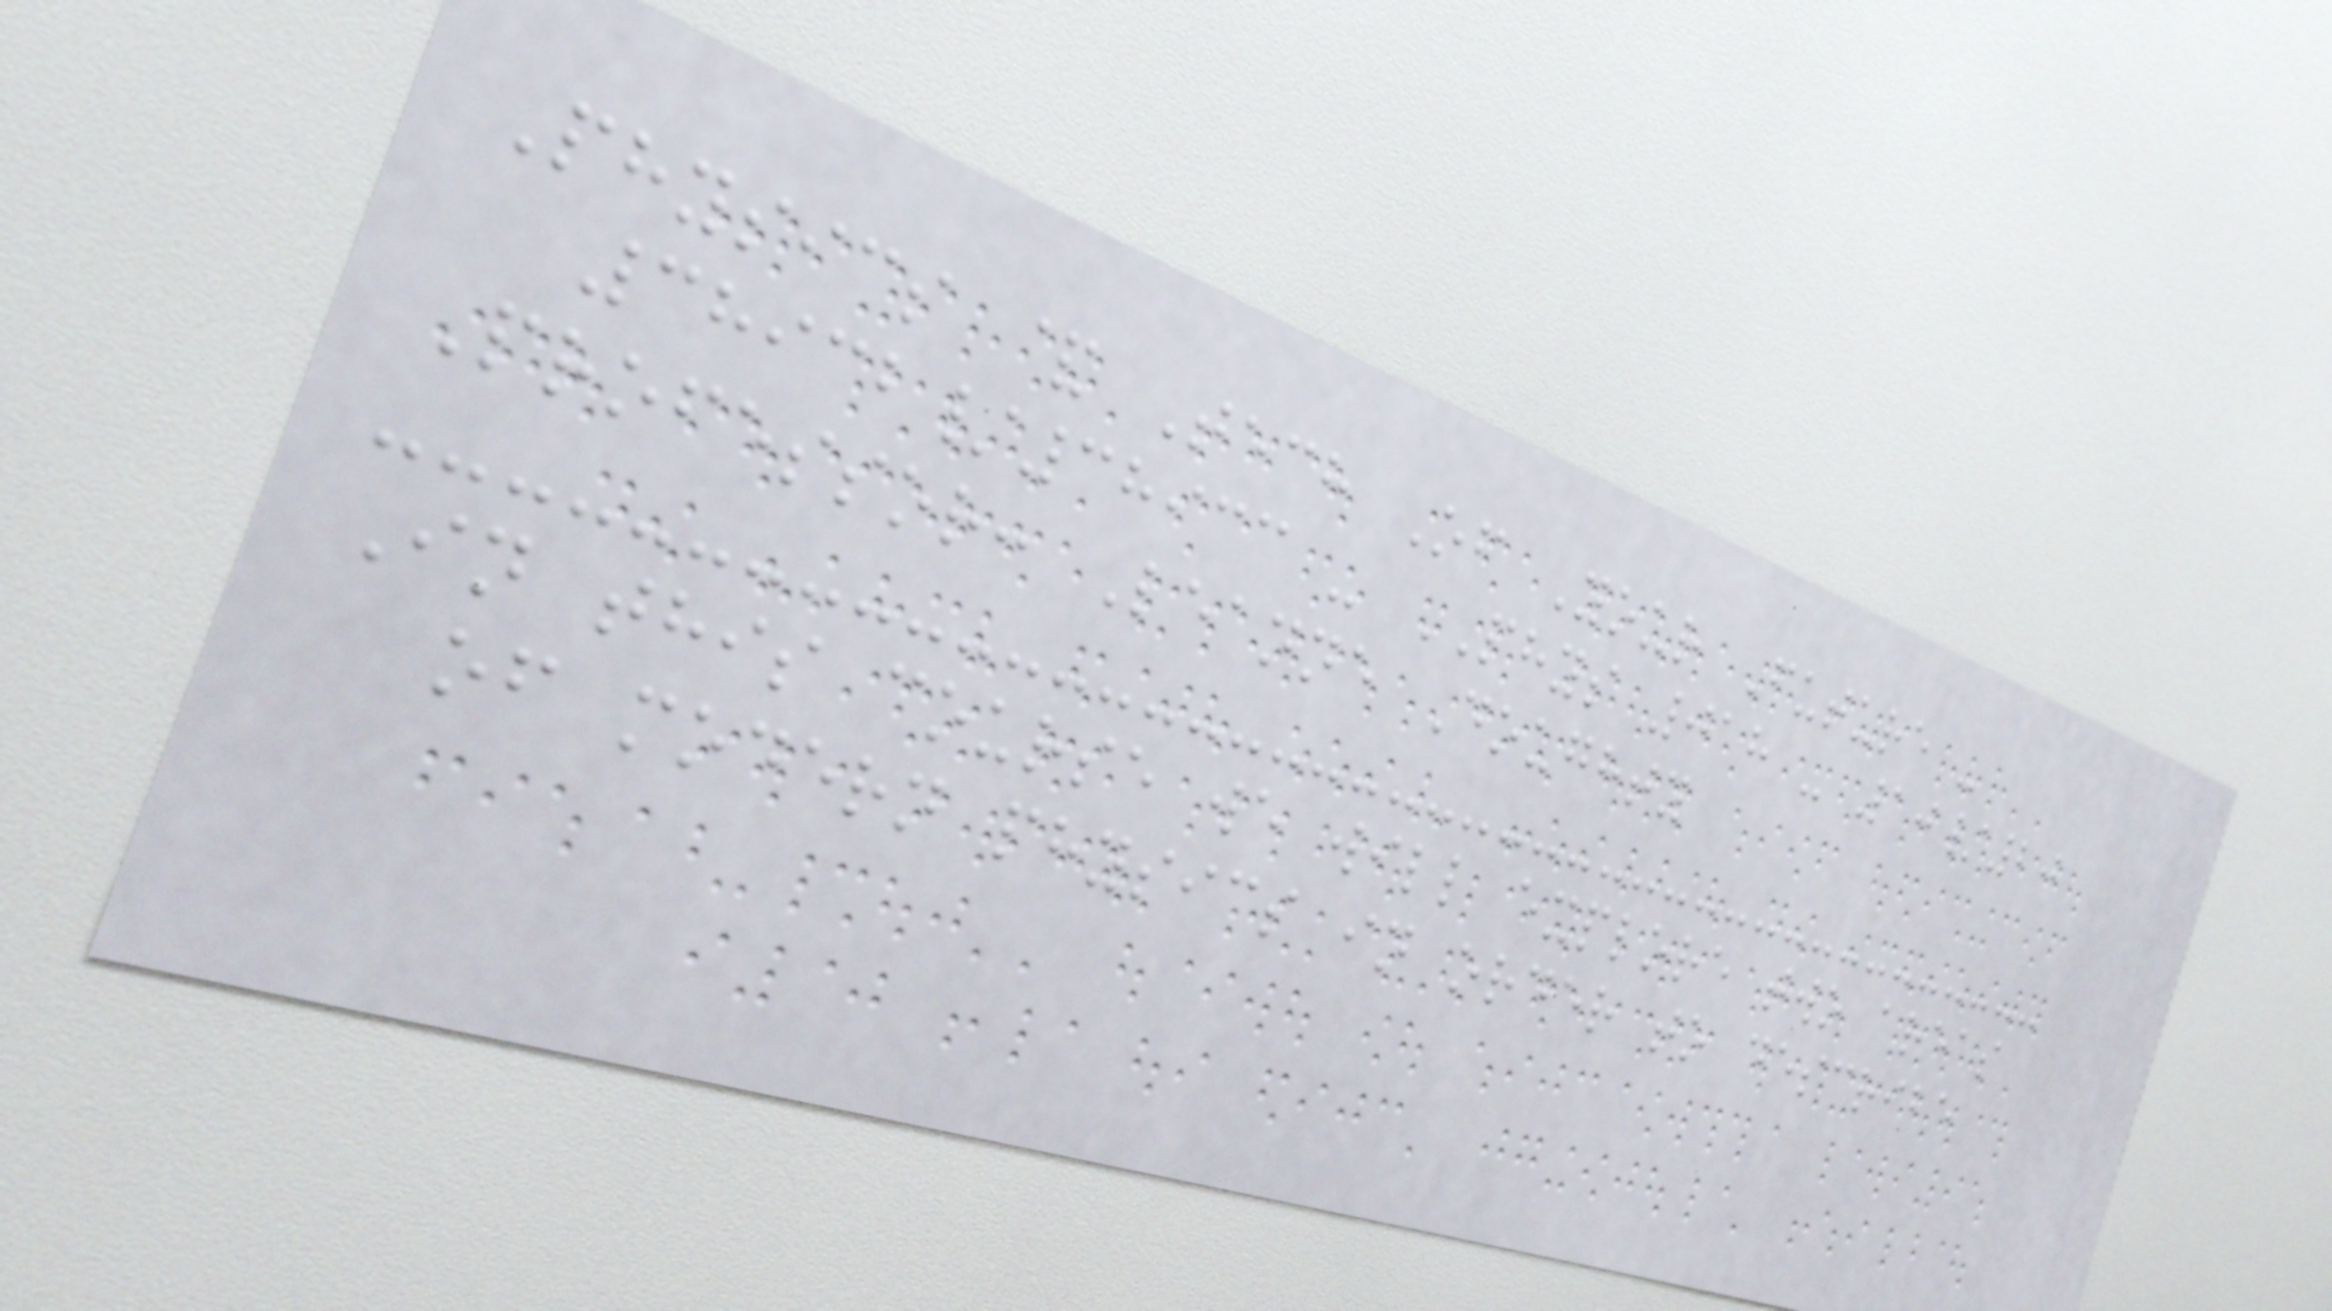Physics & Tech Of Your Future -
38932/38933 - PHYS 018 - 10/20
Professor: Leanne Doughty
In this course we will explore two areas
of modern physics in order to describe
